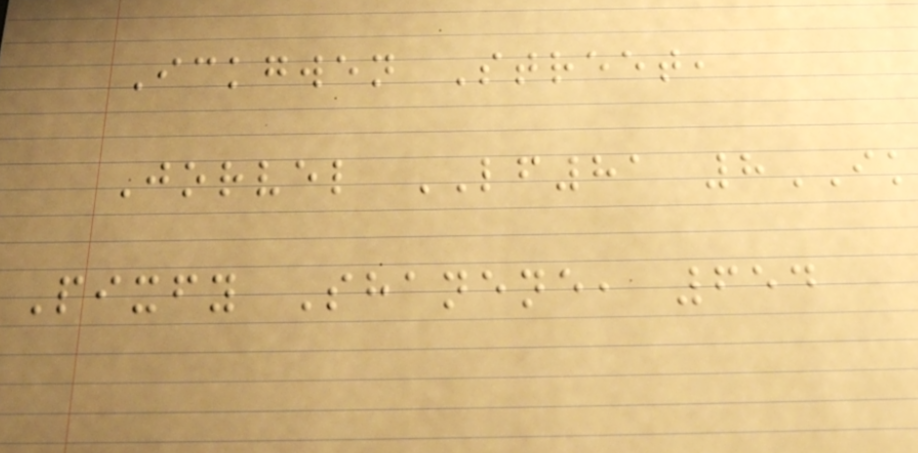Ickgwen Street,
Jorvel LF81 8IK
Pixfy Shanene, 654
